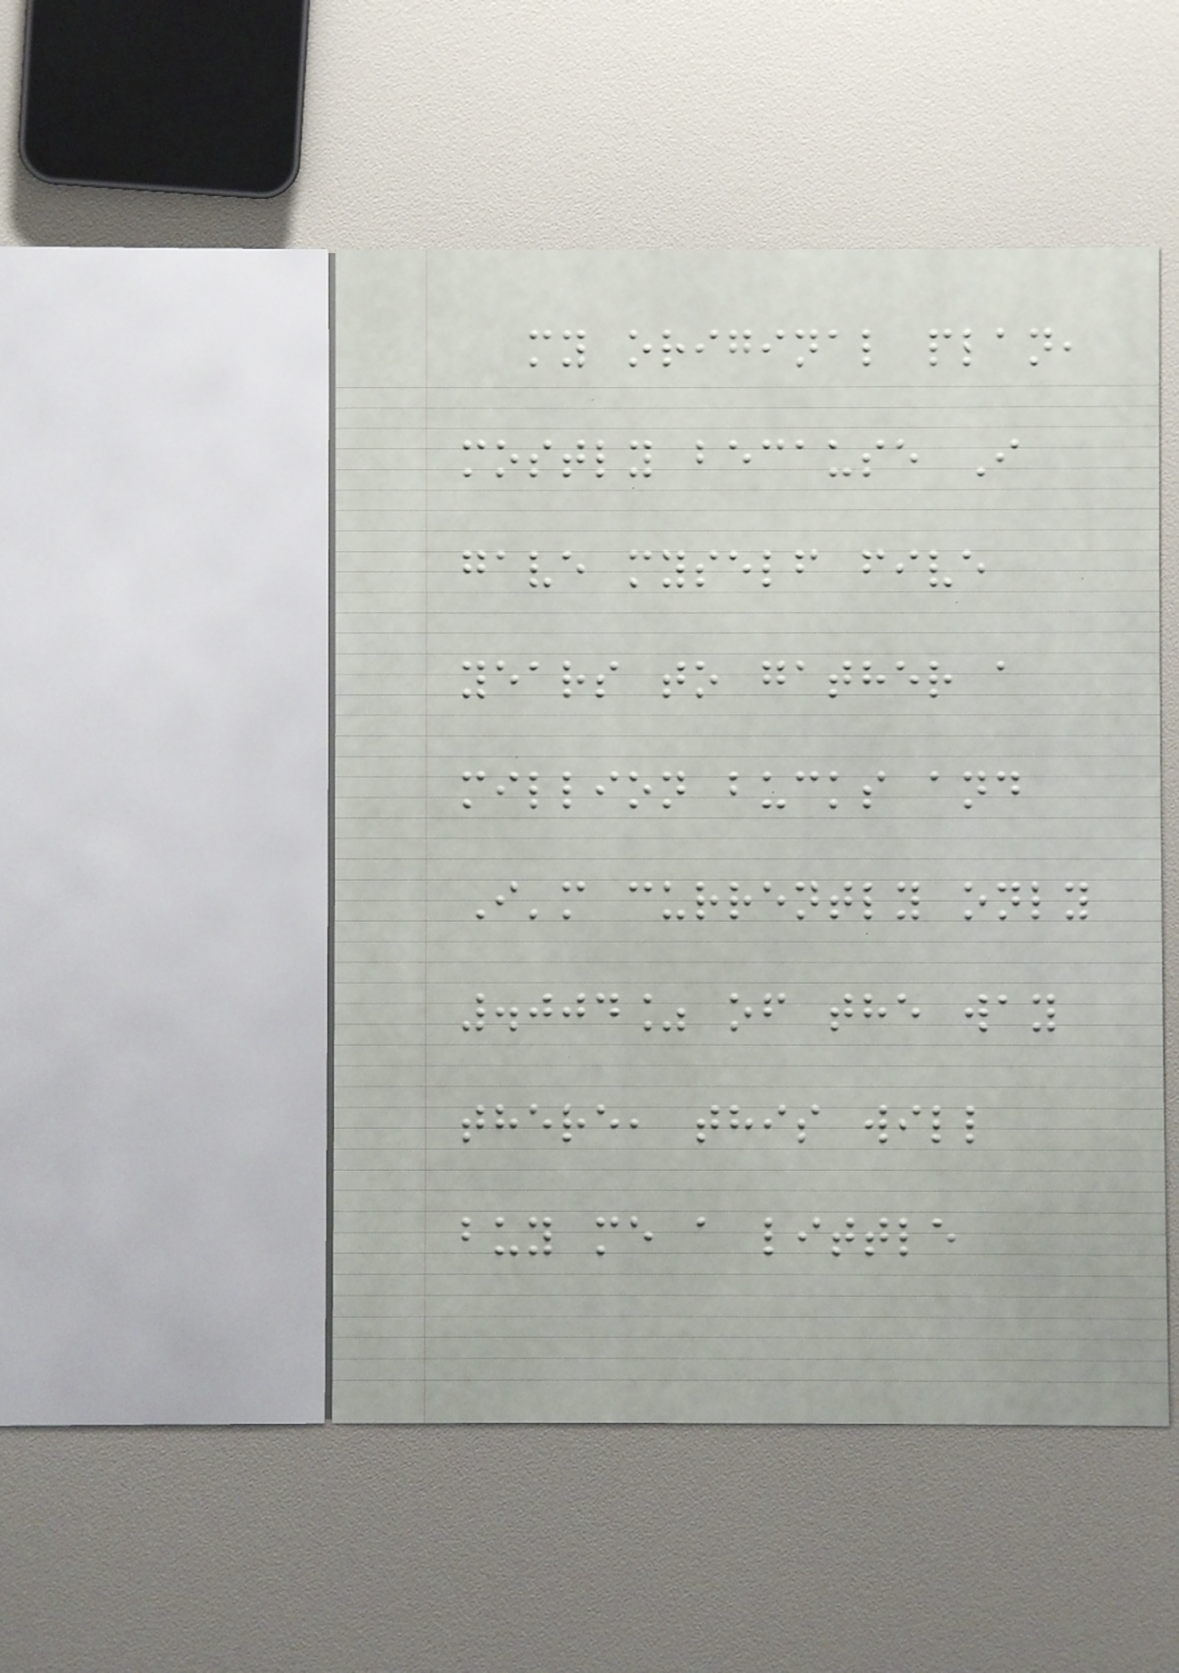my original plan,
mostly because I
gave myself five
years to gather a
million bucks and
I'm currently only
.004% of the way
there, this will
buy me a little
